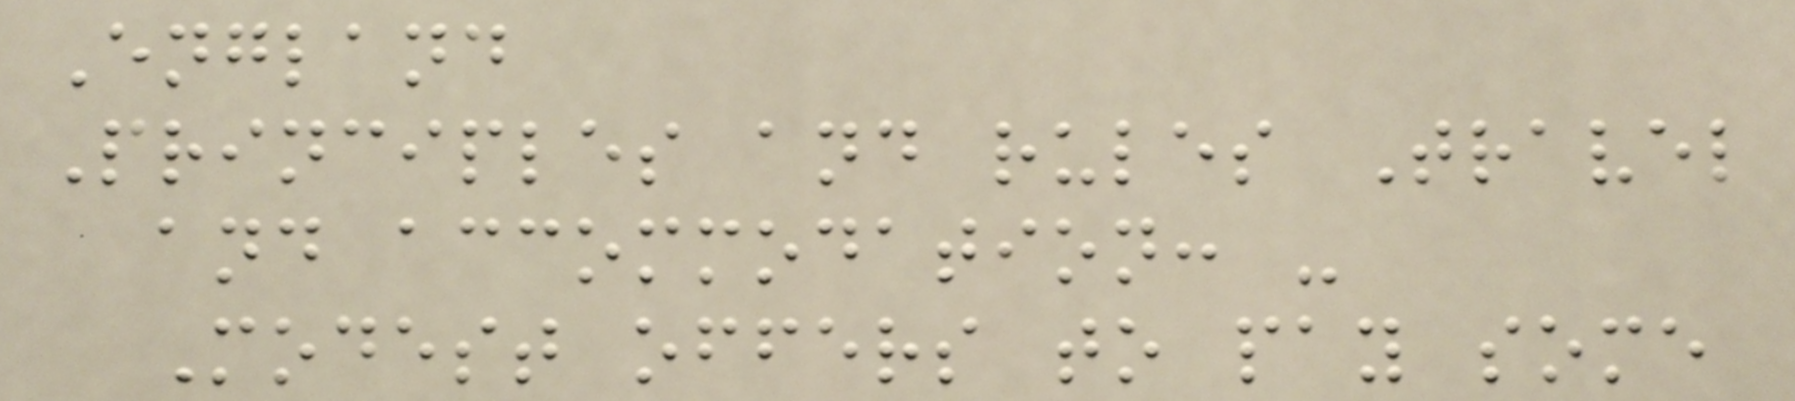England
Principles and rules Travel
and accommodation: -
Modest offers to pay some
